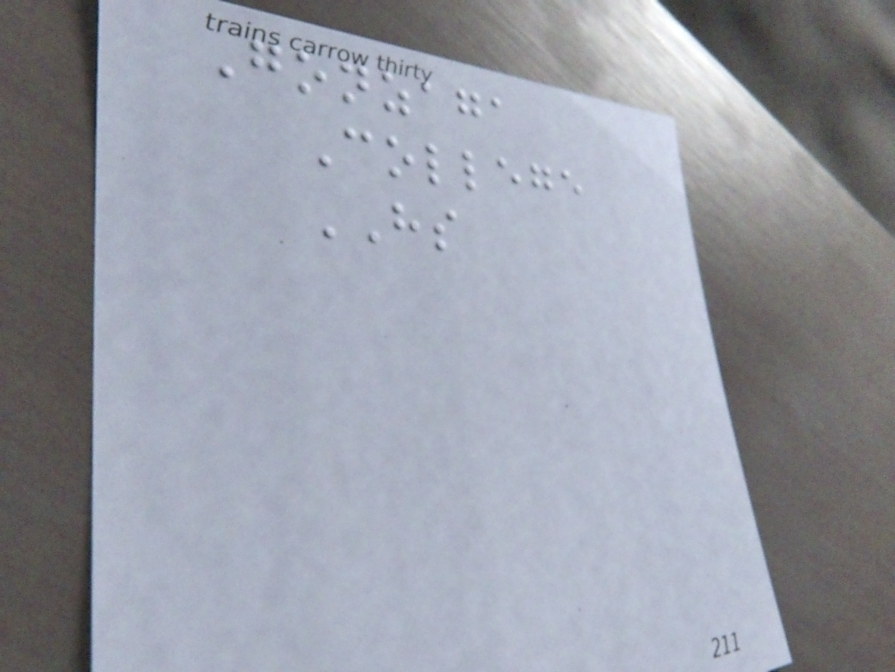Gonzaga
College
HS
